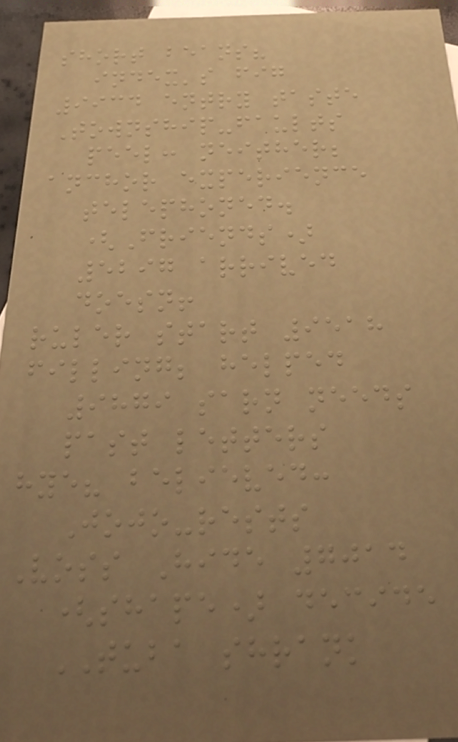short beans?
index's fig
9934 entry taste
Township-faults
peel: neither;
anchor experience
telephoned.
(Friends)
5297 arrived
doesn!
ruler start 9518
filling; helped
9879 sarn needs
past letters
hye? believed:
Jojo-rests
Voss Hide 7014
(shape) decide
TUBA shrank
